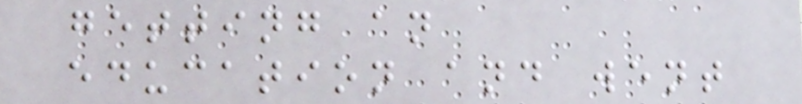getting an
education and went
